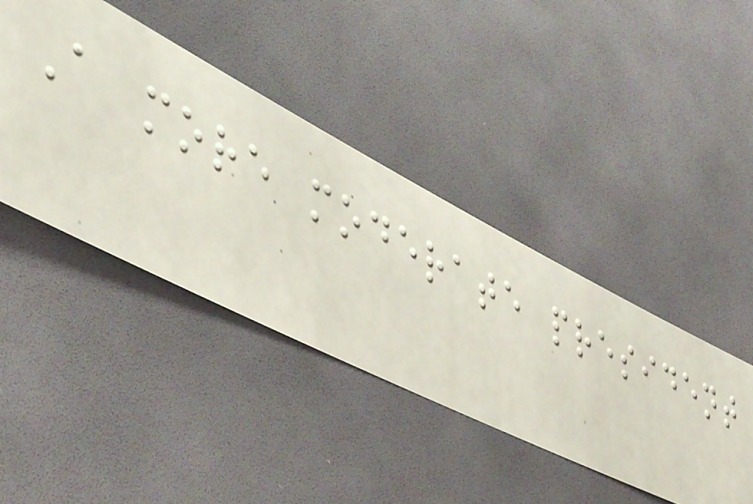A more moderate president
